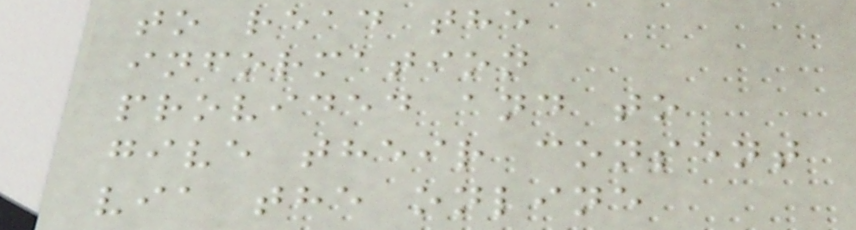to read the
information
provided and to
give their consent
via the online
